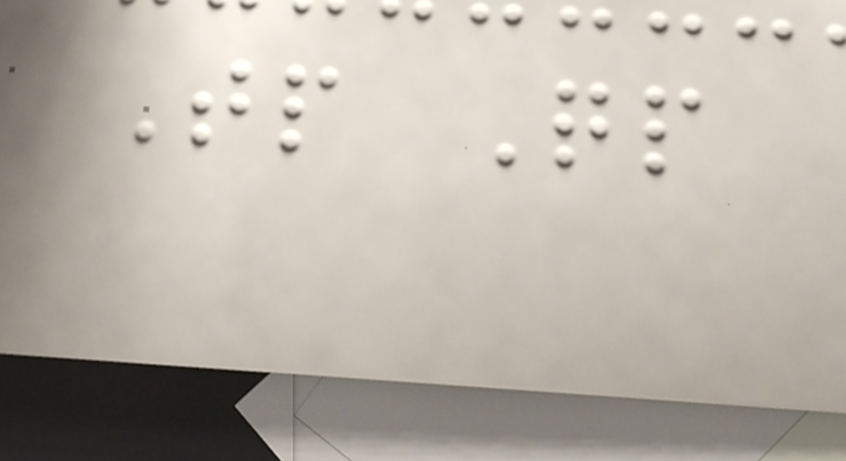Tp Qp
